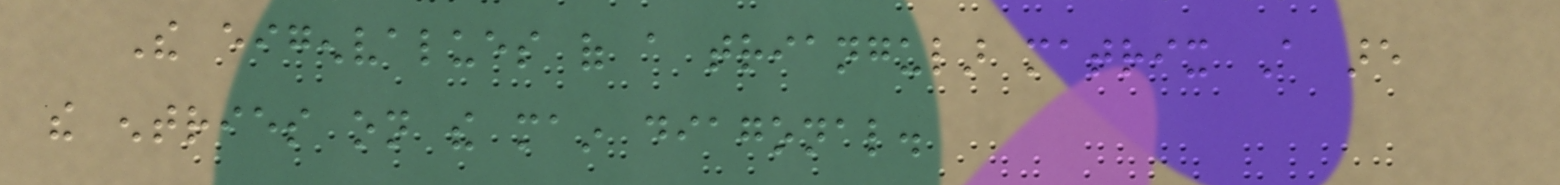The eigenvalues of a triangular matrix A are
the entries on the main diagonal.
